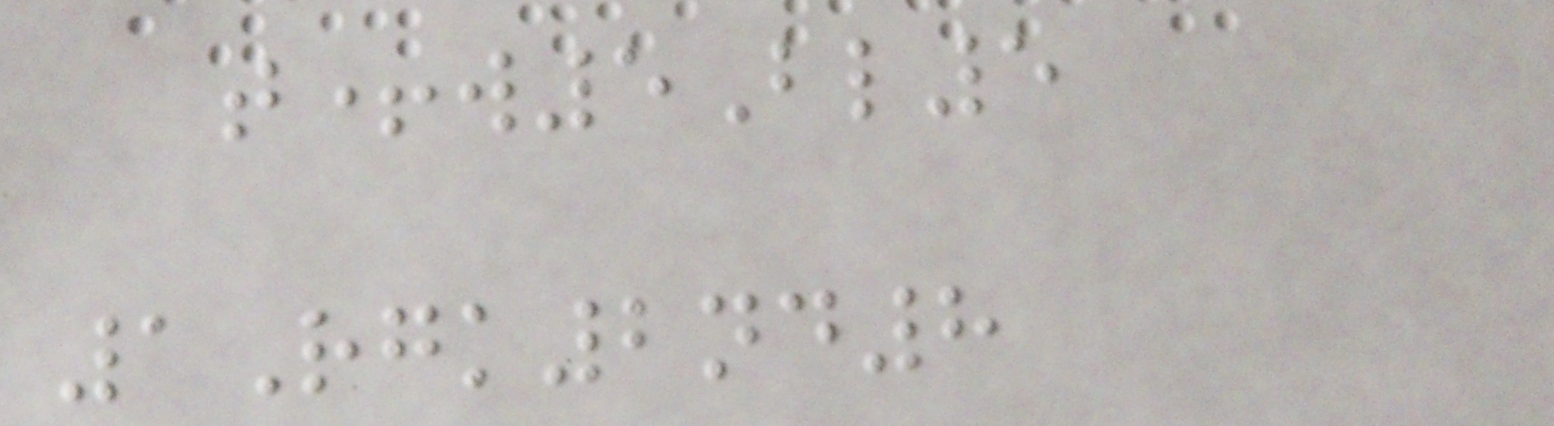t+w5Bl5
1Rgk2nd8
